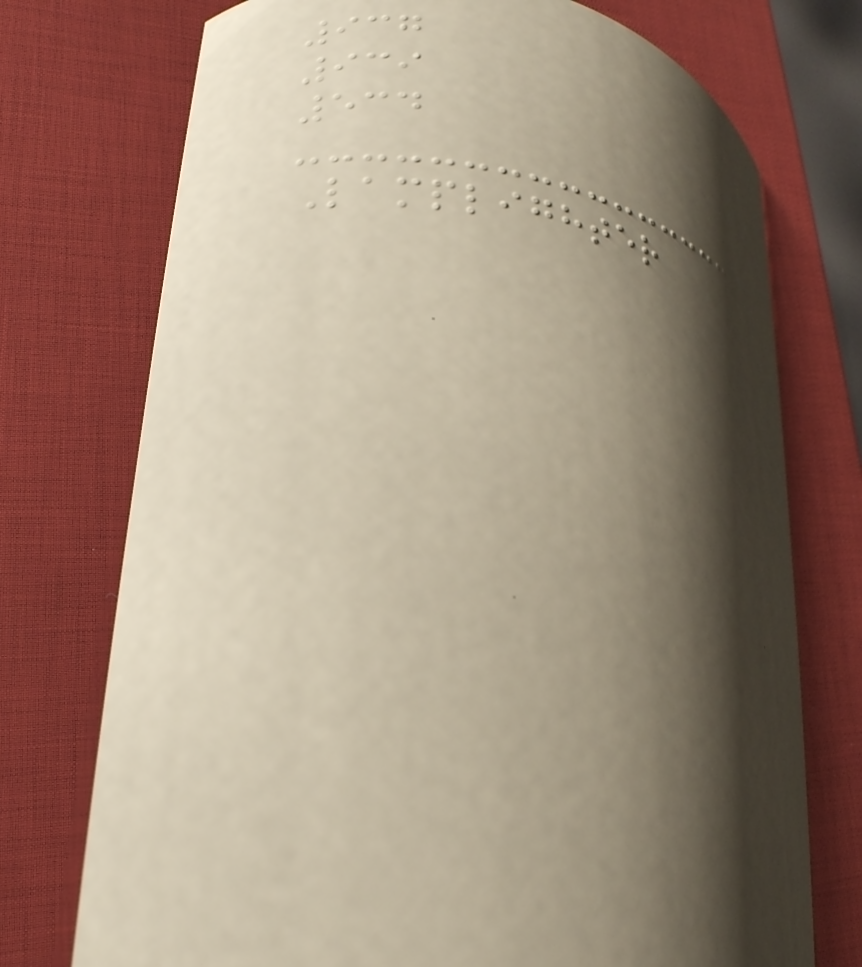937
939
534
Lamplighter
